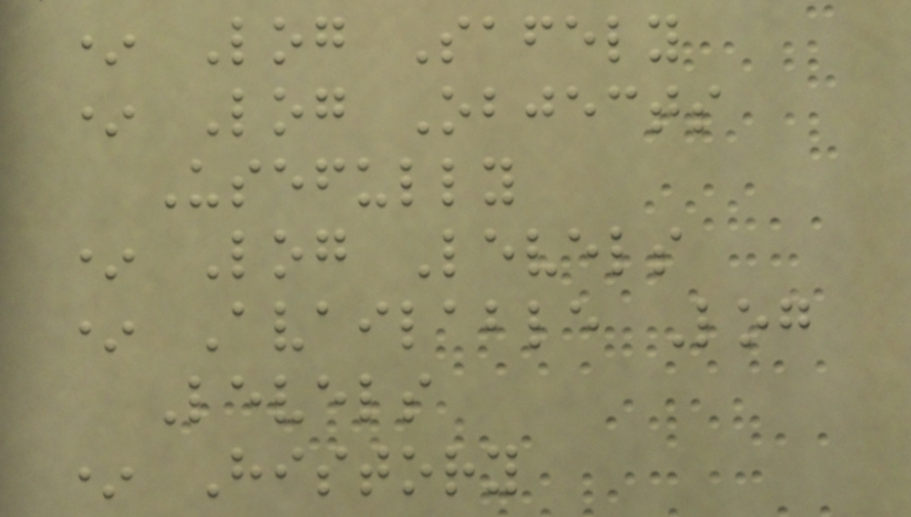* Log Safely
* Log Objects
Usefully
* Log Levels
* Available Log
Levels
* History
